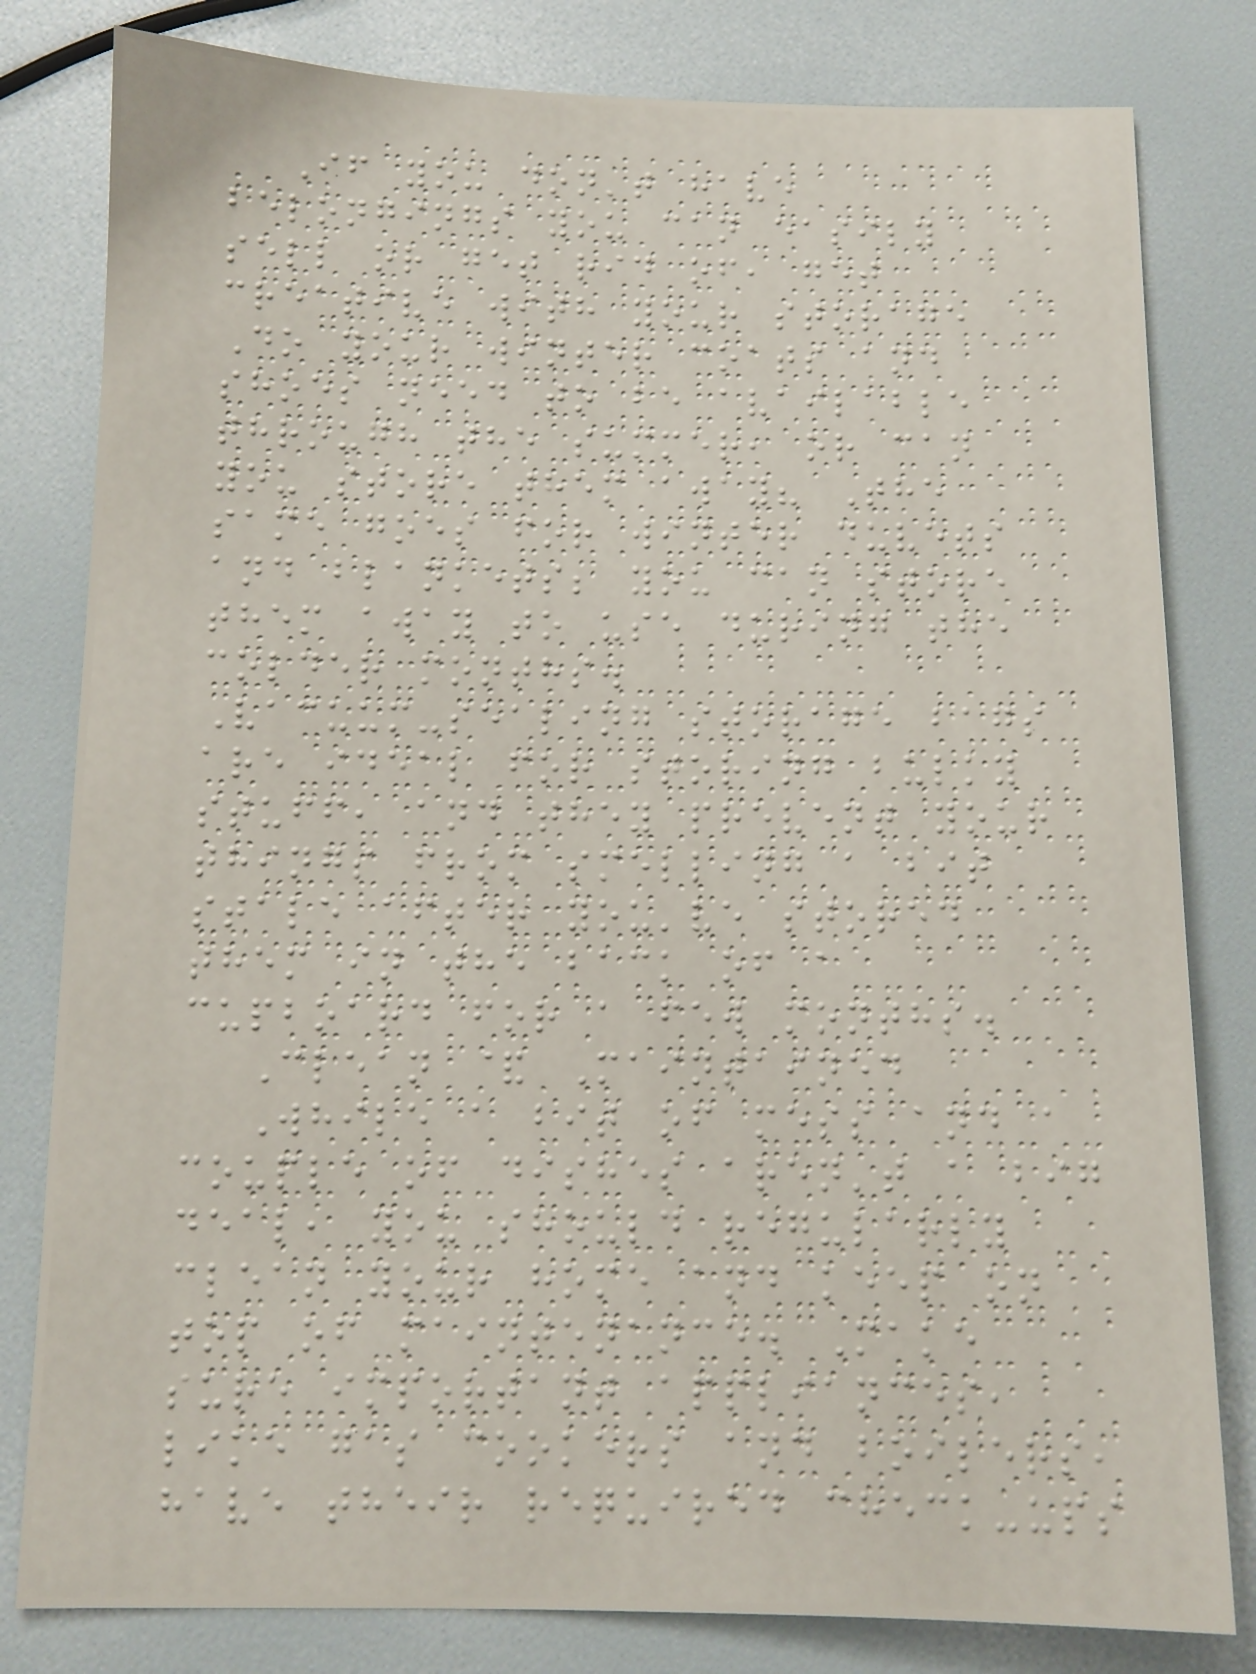If you don't have
belongings you can easily
sell or get rid of, get
creative with your storage
Do your winter coats and
shoes need to be available
through the summer, or can
you store them away? The
same goes for winter duvets
and blankets; you can store
them away to use during the
colder months.
Vacuum-sealing storage bags
are ideal for storing bulky
stuff, and they prevent your
things from smelling a bit
stale after you've stored
them in the back of a
cupboard for a few months.
Clean & Maintained
While a bit of mess and a
couple of dishes aren't a big
deal, you should regularly
clean your home and keep on
top of maintenance. Make
sure important appliances,
like gas cookers and boilers,
have their required check-ups
